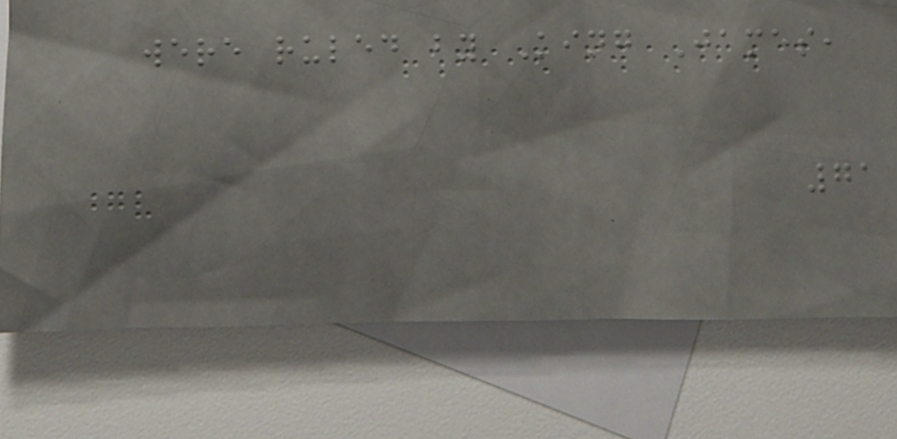were ruled by King James,
71
